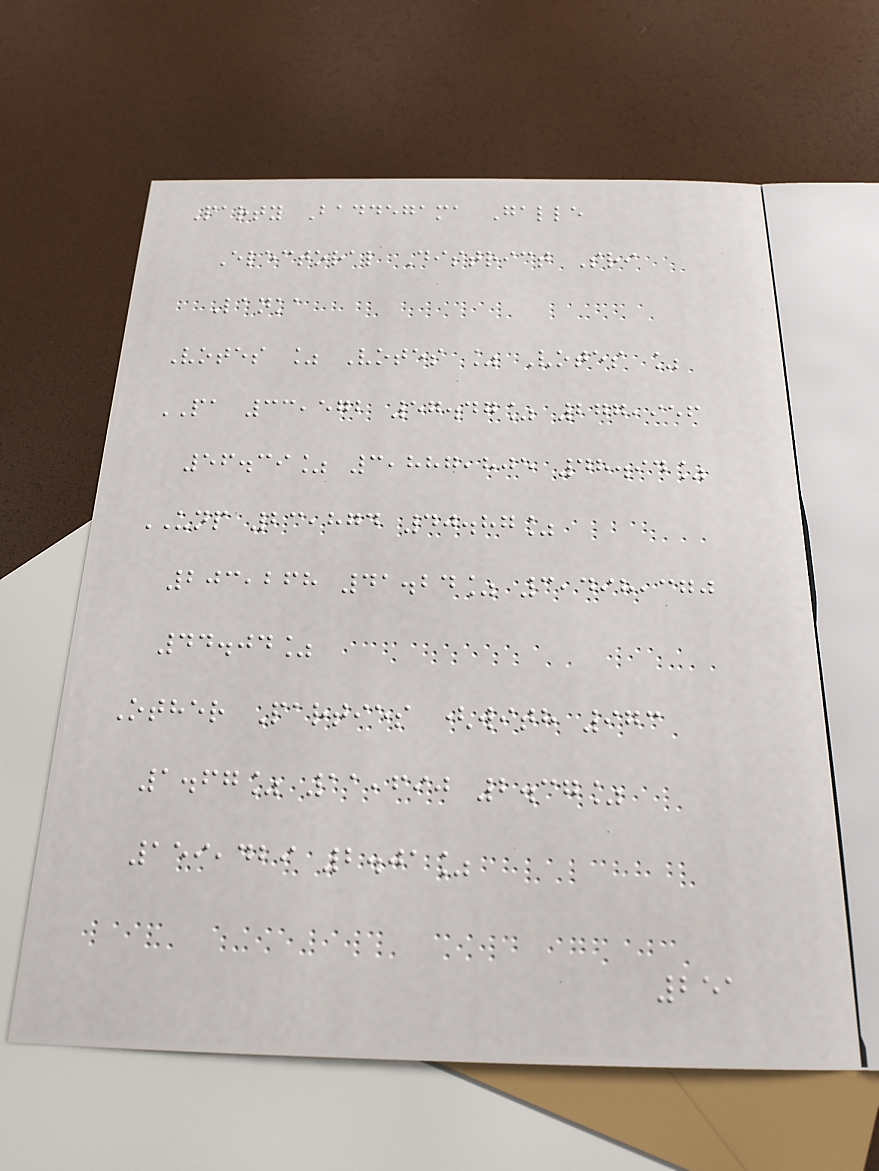Party Baddegama Galle
Electoral District Sri
Lanka
Votes % Votes % Votes %
PA 33,572 57.47% 277,956
56.39% 3,887,805 48.94%
UNP 23,874 40.87%
203,268 41.24% 3,498,370
44.04%
Other Parties (with 973
1.67% 11,690 2.37%
159,429 2.01%
251
